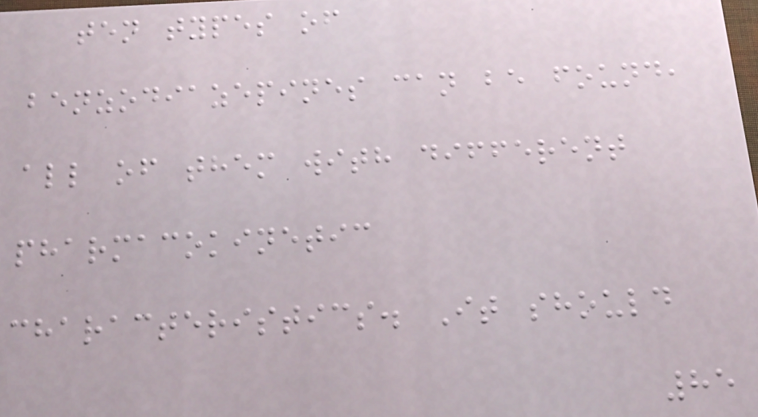ten types of
benzodiazepines can be found,
all of them with different
pharmacokinetic
characteristics. It should
85
